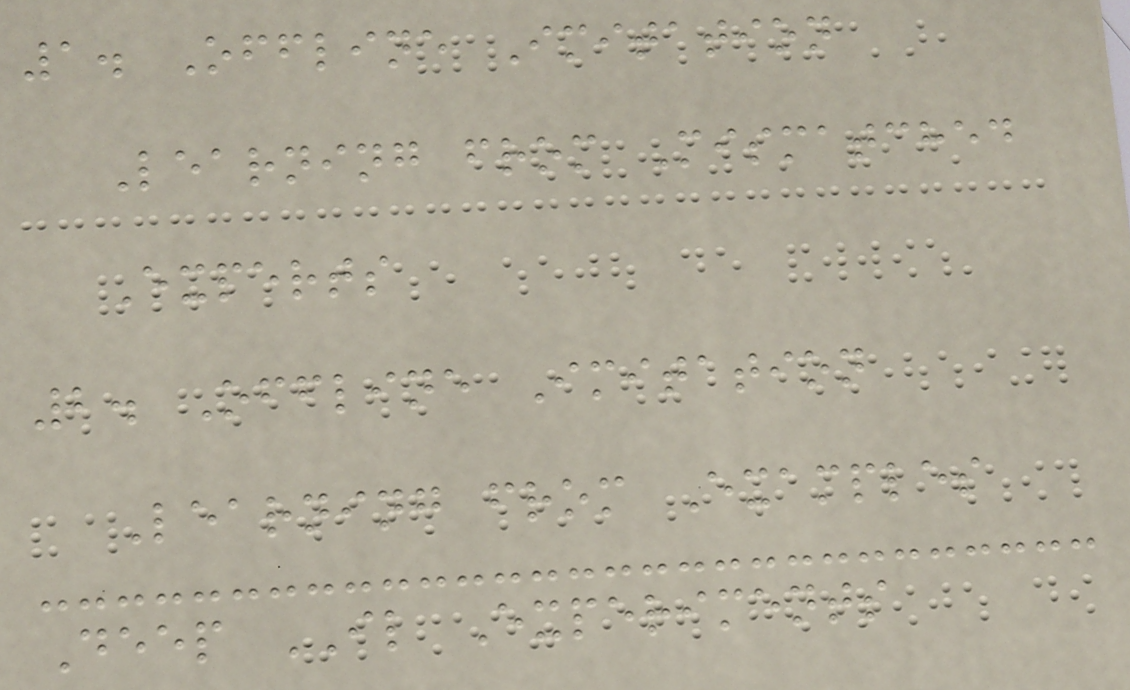1. Offline Imitation
Learning from Mismatched
Experts
2. Offline Imitation
Learning from Examples
Deep IL Experiments
